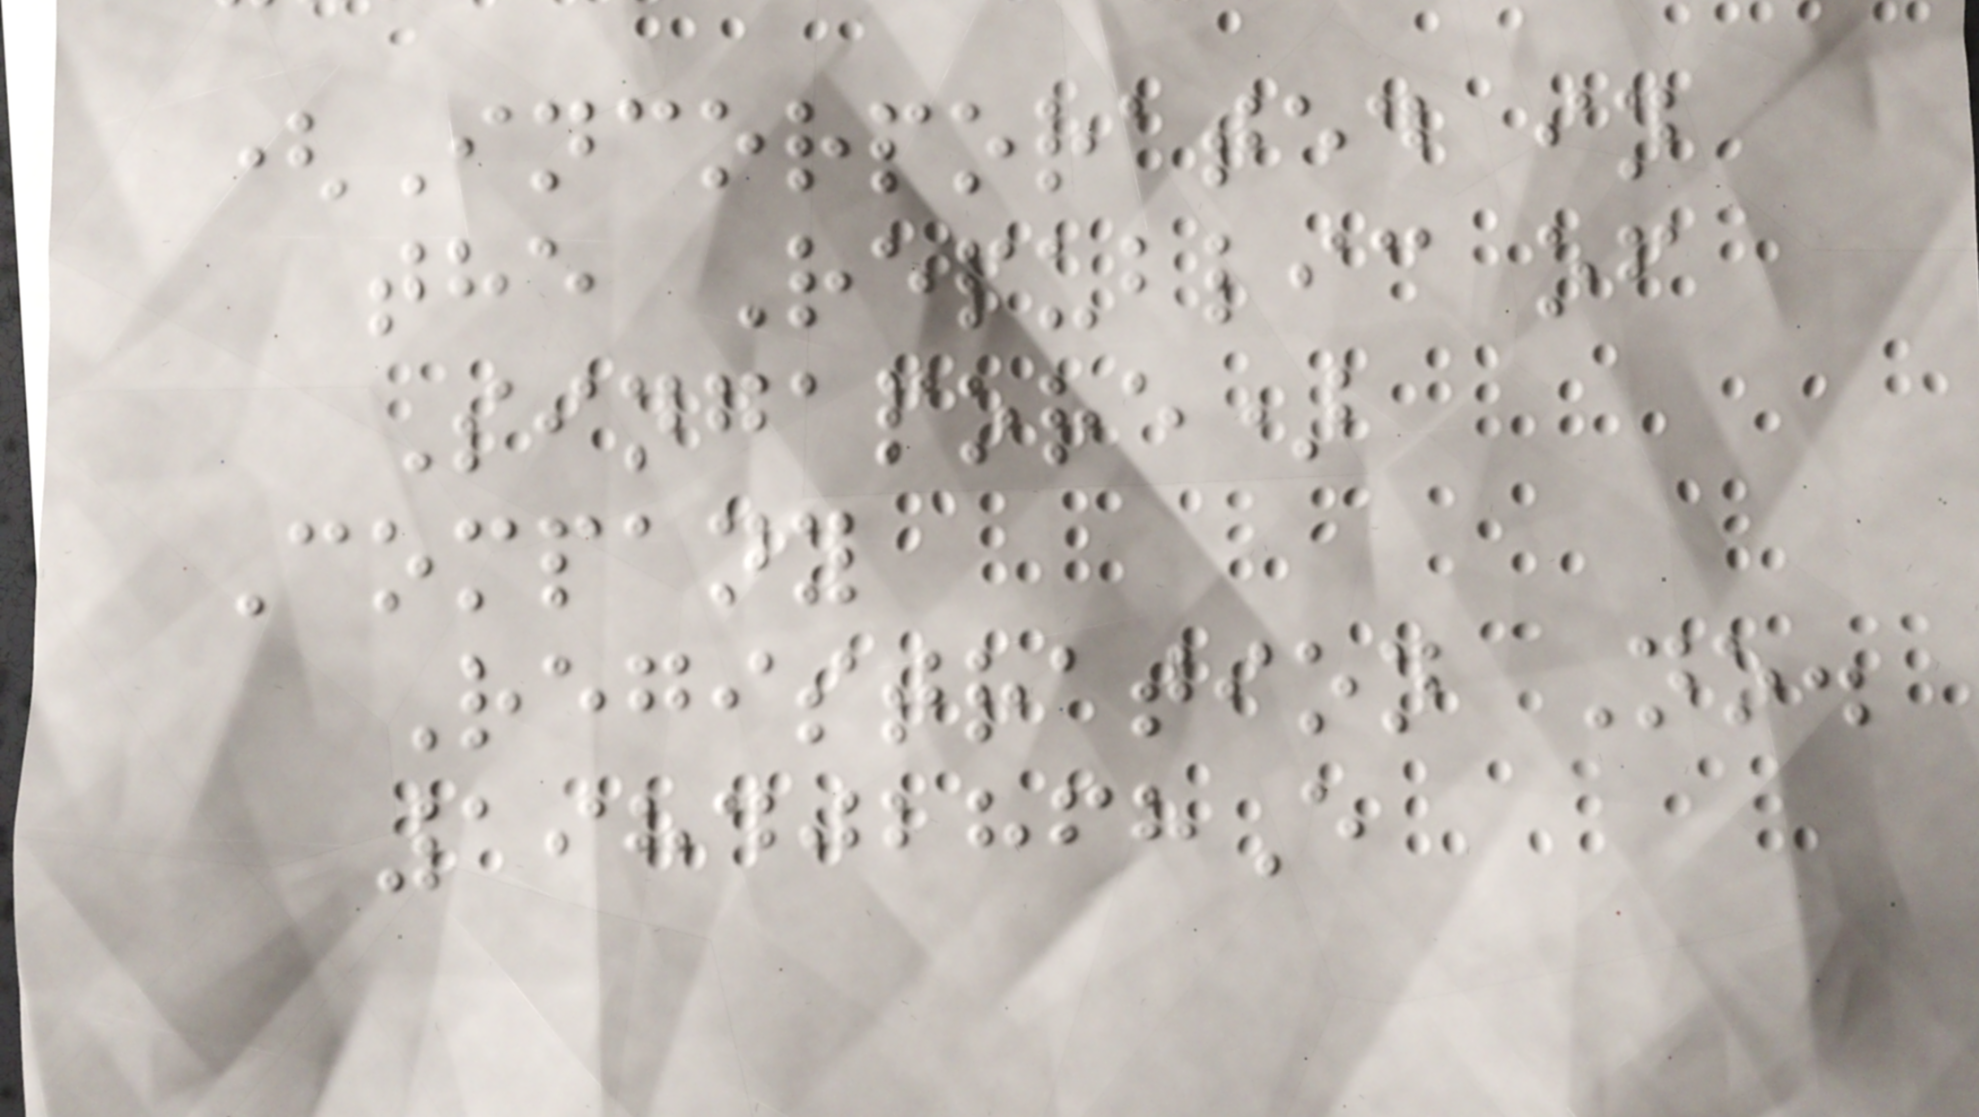(Incorporated in
the Republic of
Singapore)
Company
Registration No.
198402868E
